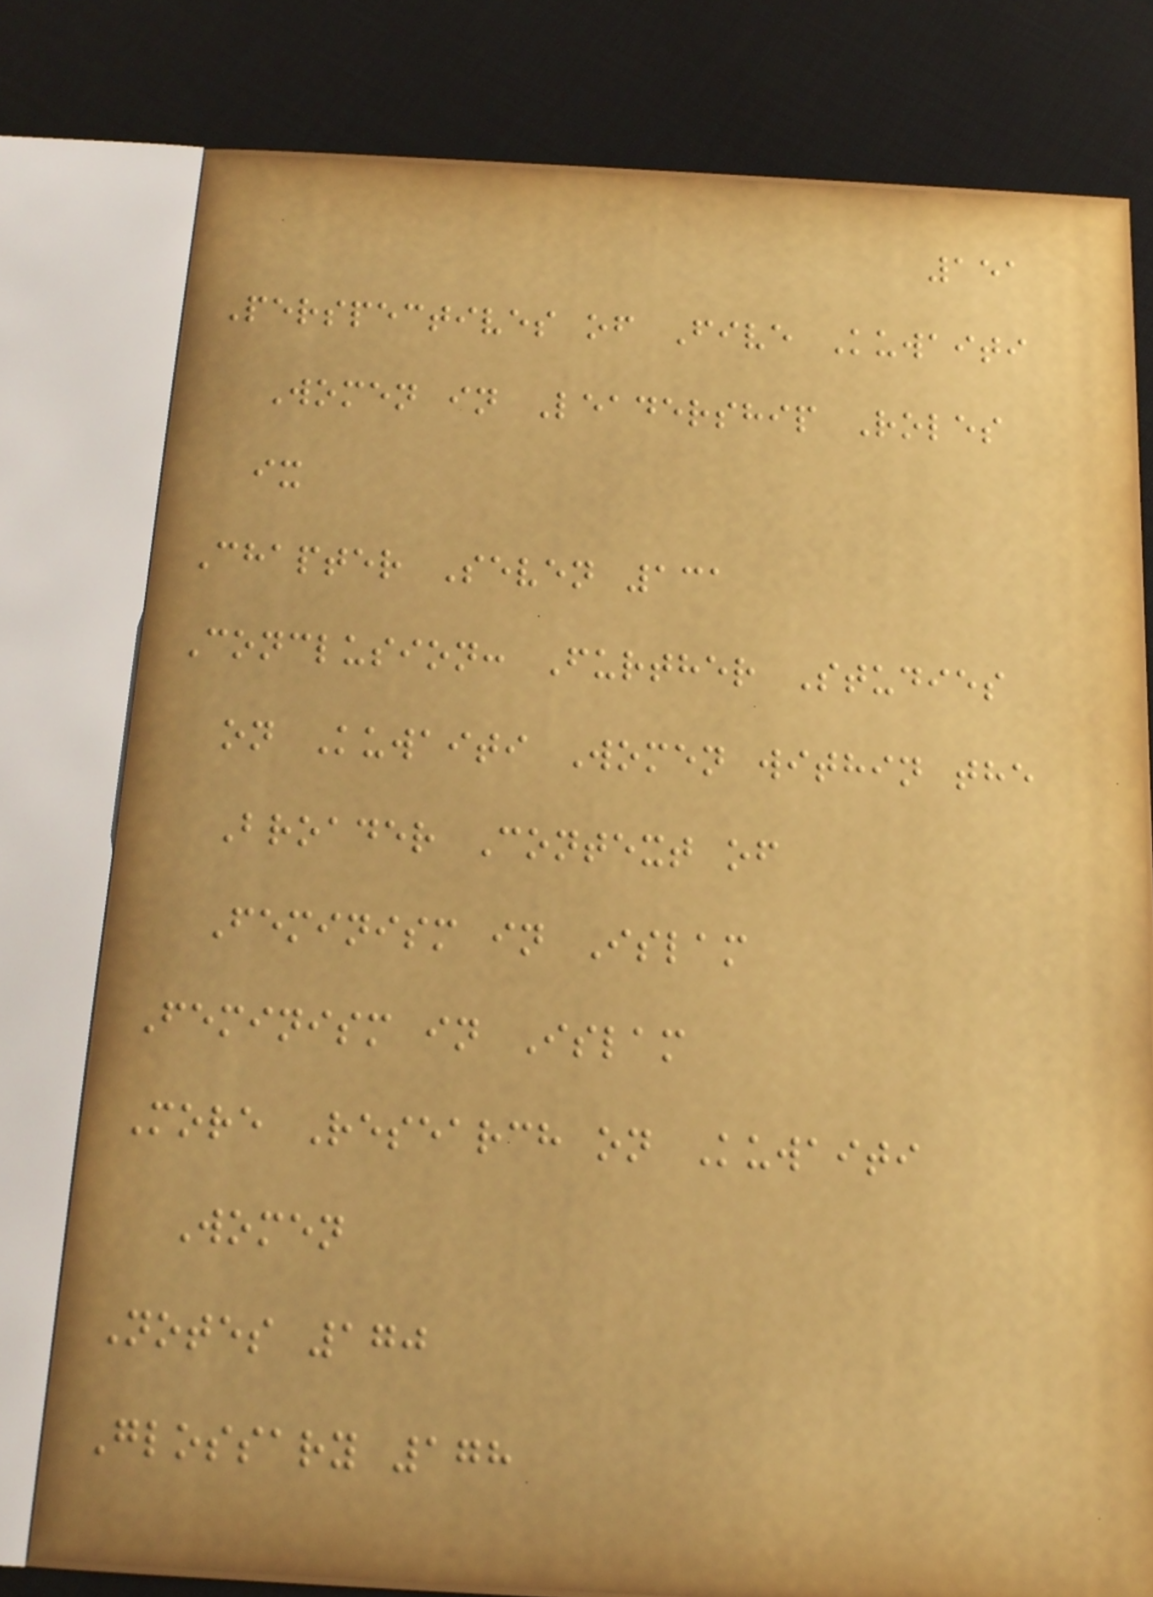151
Perspectives of Five Kuwaiti
Women in Leadership Roles
ix
Chapter Seven 131
Conclusion: Further Studies
on Kuwaiti Women within the
Broader Context of
Feminism in Islam
Feminism in Islam
More Research on Kuwaiti
Women
Notes 170
Glossary 178
